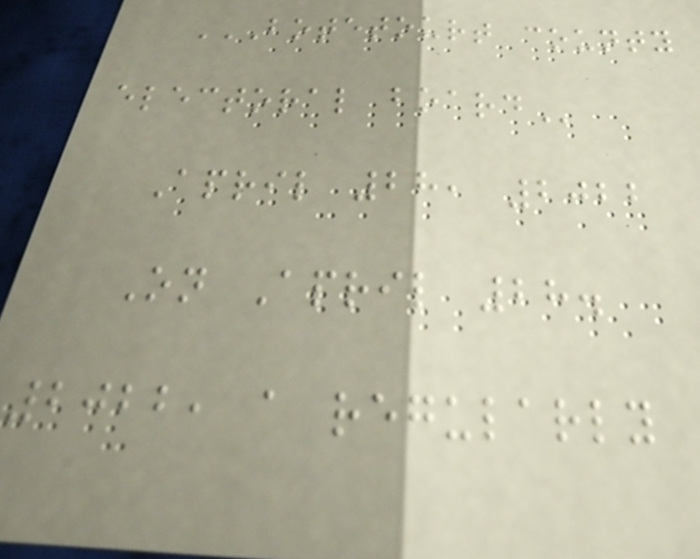BOTETOURT COUNTY
ELECTORAL BOARD
April 28, 2022
On April 28.
2022, a regularly
